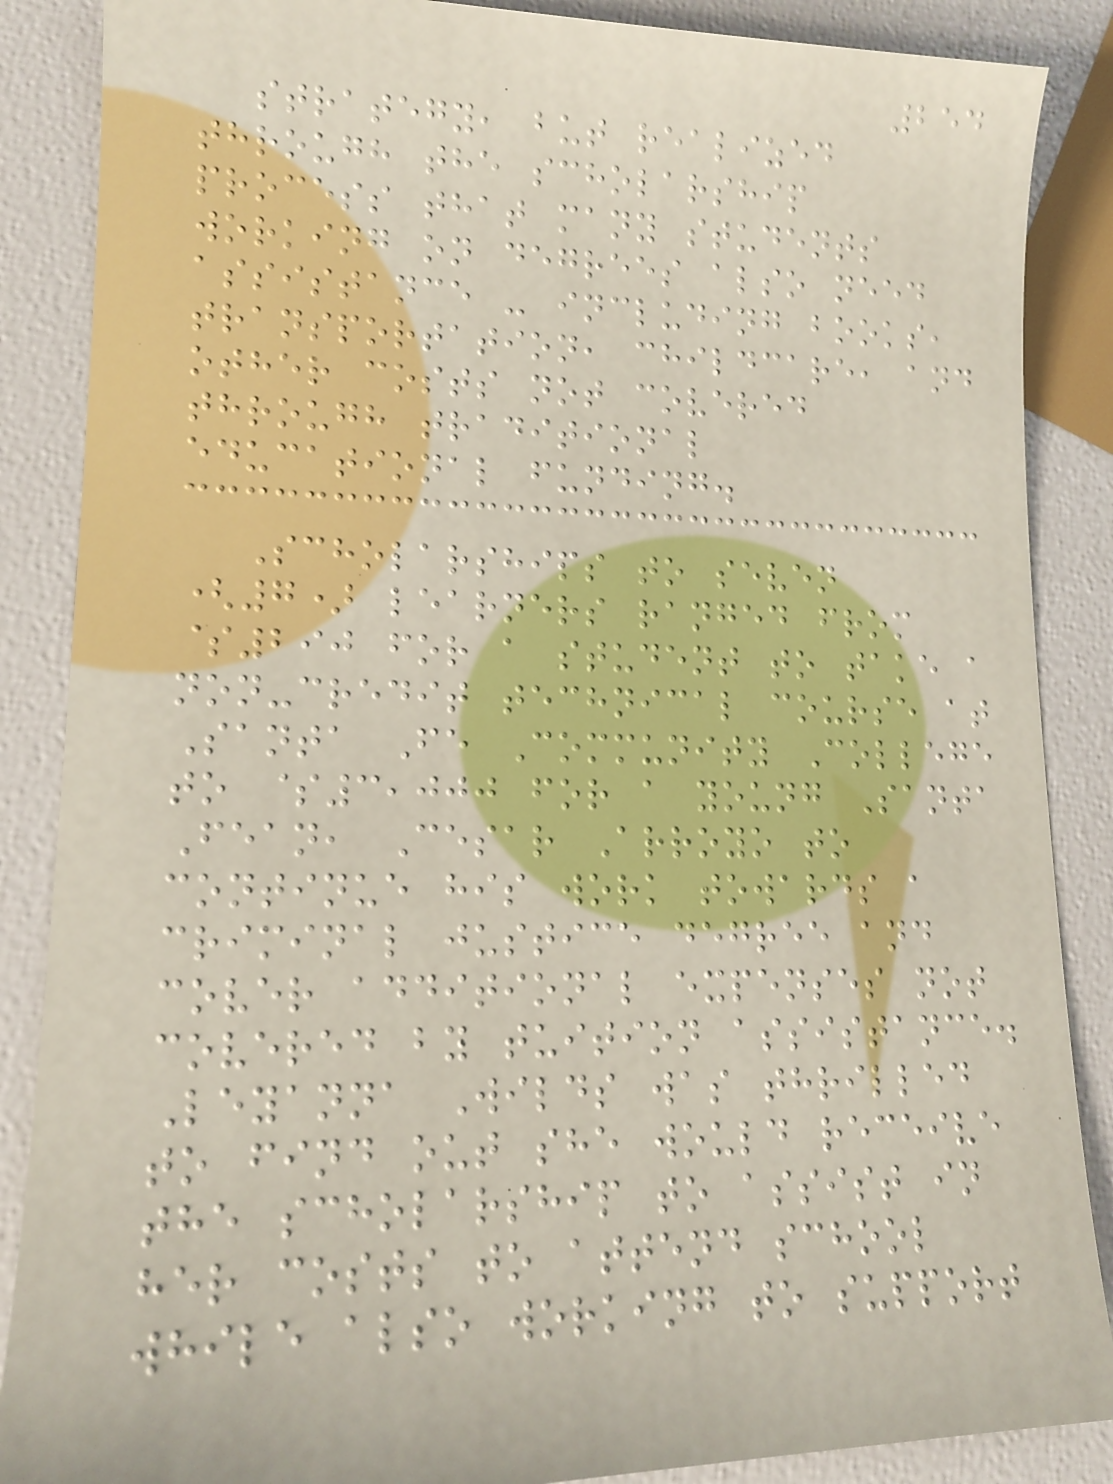254
strategy, but realized
through the scholarship
process that many students
working on degrees also need
assistance - including books,
transportation, childcare, and
other costs not covered
through traditional
educational funding.
Scholarships to seven
(7) learners ranged from
$290 for a student to take a
non-credit technical course at
Santa Fe Community College
to $3,000 for a young Santa
Fean, Cesar Arroyo to
continue his work towards a
criminal justice degree and
cover additional expenses not
covered by tuition assistance.
Leyanna Wilds was thrilled
to find out she would receive
the scholarship to assist in
her costs to attend school
while also working to support
